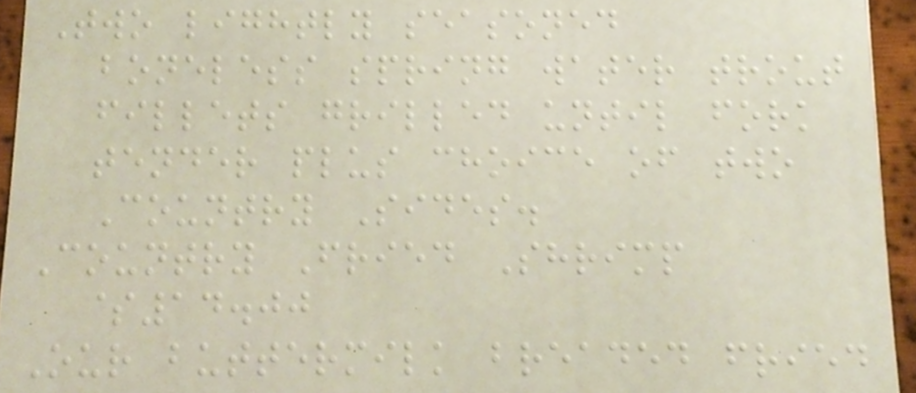Two lightly seasoned
boneless spring water trout
fillets grilled until fork
tender plus choice of two
Country Sides.
Country Fried Shrimp
$14.00
Our buttermilk breaded fried
